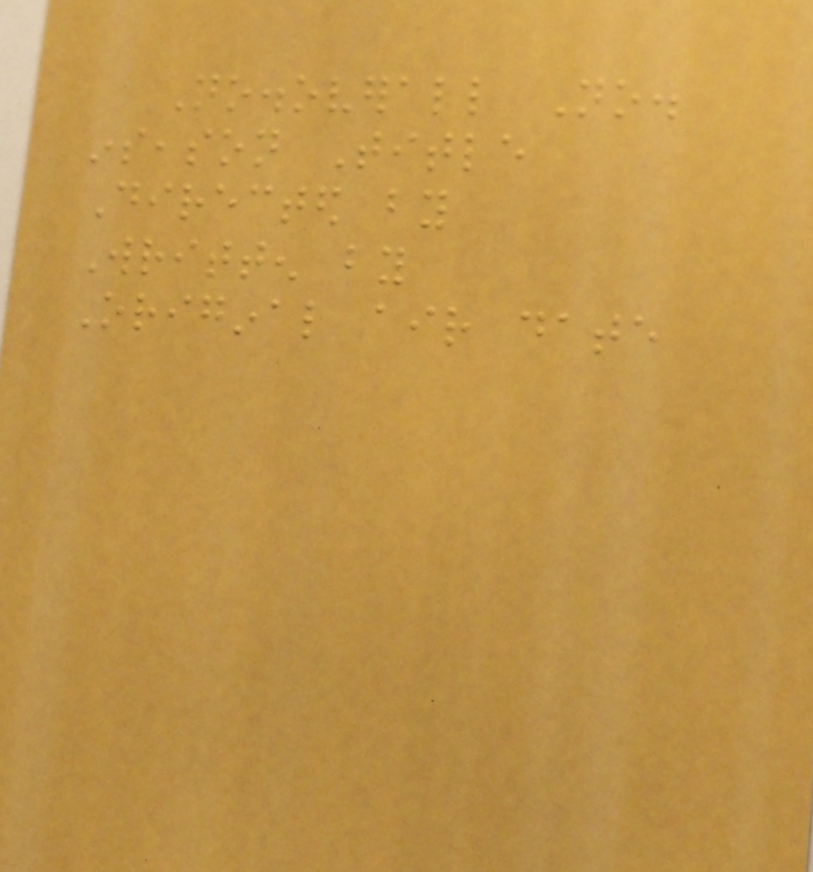No.overall No.
inseason Title
Directed by
Written by
Original air date
